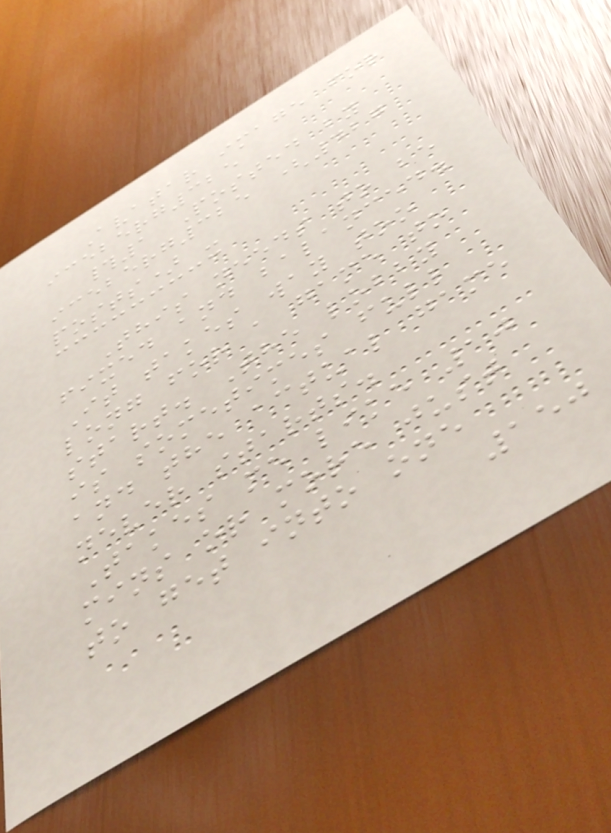Avatar image for
iceberg325
#1 Posted by
iceberg325 (427
posts) -
This needs to be
fixed and balanced.
It takes way too
long for a game to
start. The lobby
is sometimes full
and the actual game
never starts.
Takes me like 10
mins or more just
to get into one
150
